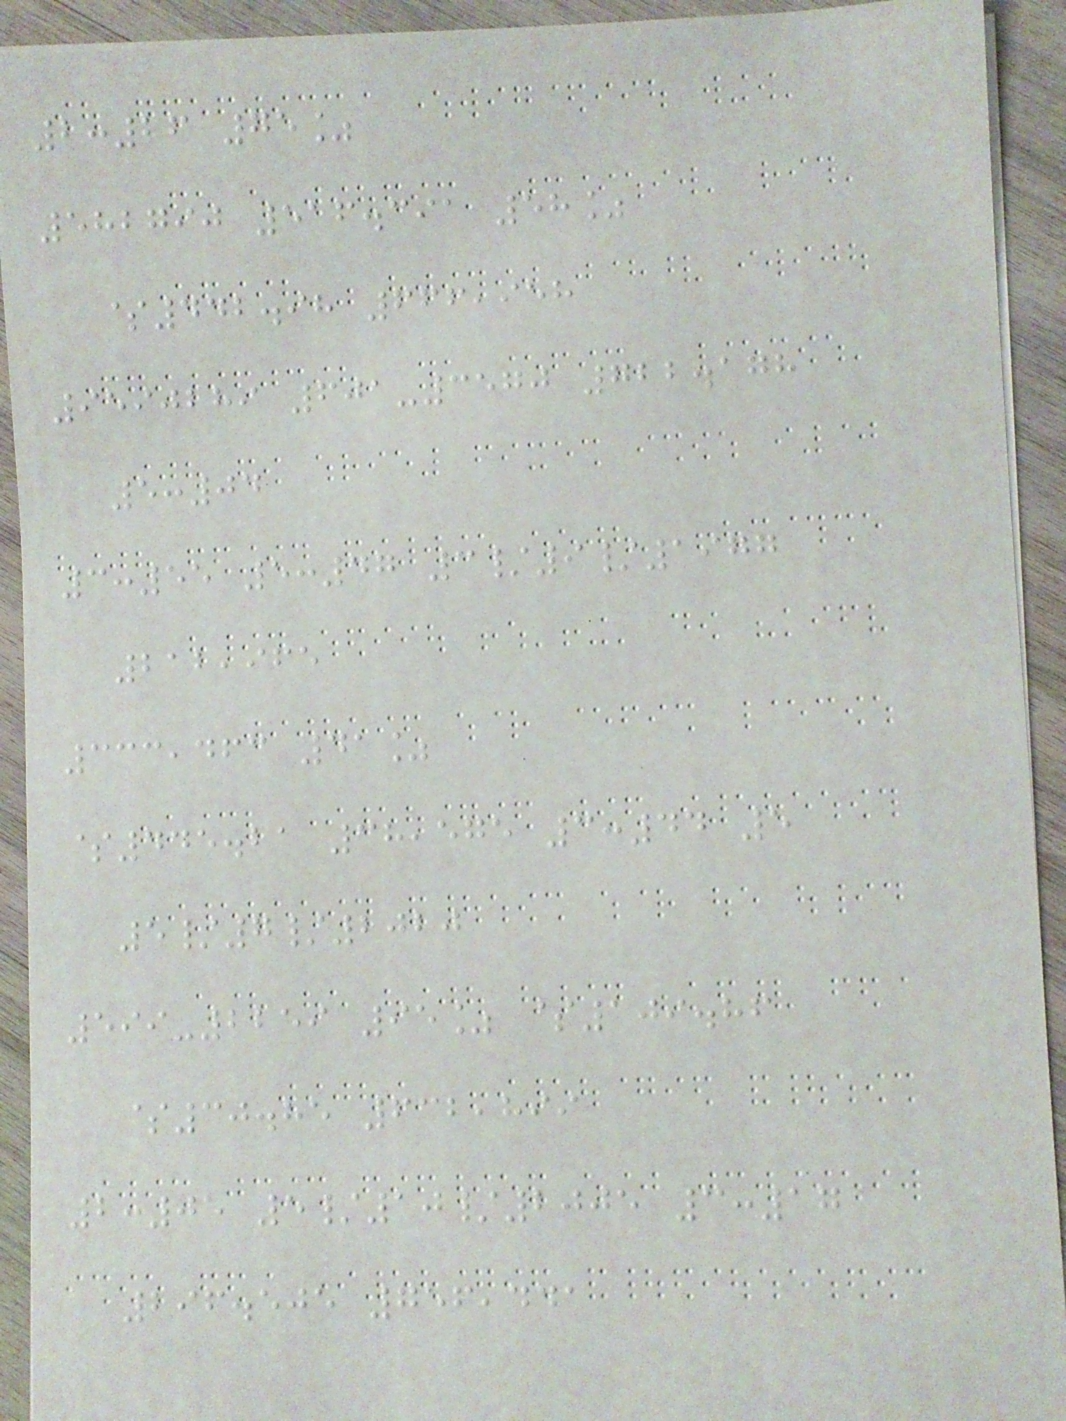2:26 75%
582790 516.391 58%
$442.98 666,958
9590289 601-3570 722.178
5:04
3:55 5:47 3/9/1977
212,965
333,463 41%
$445.21 38,575 3:44 5
5/7/2020
599-2259 95% $109.86
$30.85 632,899
2:05 5/10/2005 3:17
296.505 756,441
